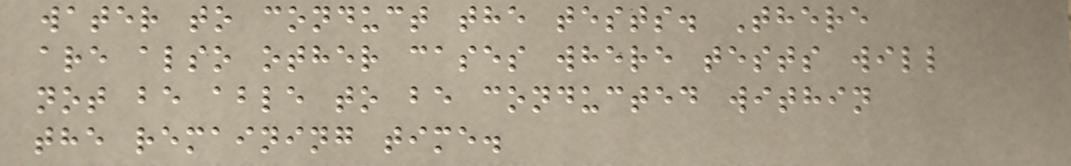water to conduct the tests. There
are also other cases where tests will
not be able to be conducted within
the remaining time.
